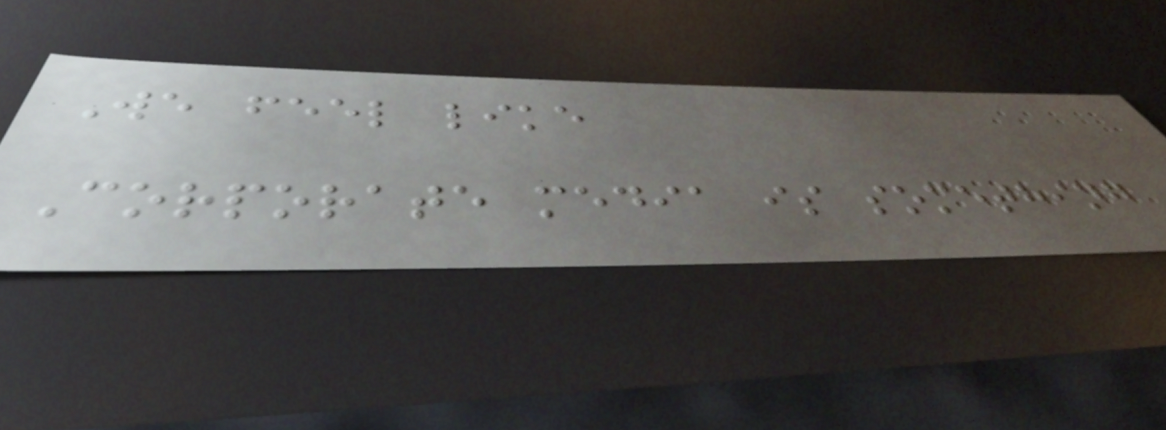We feel like
Corporate media is something
